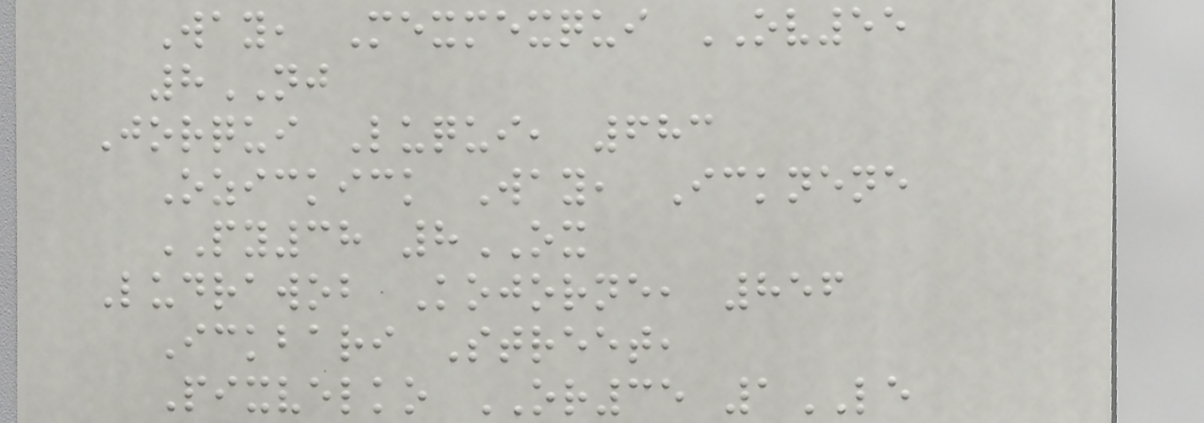Way, Mexmexqui OV55
8NJ
Jorqui Luqui, 683
Ozickick Way, Icknene
PY38 8OX
Ludrawob Kojorne, 856
Ickbari Street,
Pixvelko OR35 1LE
